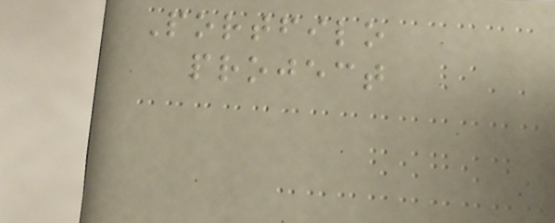Portfilo
project
